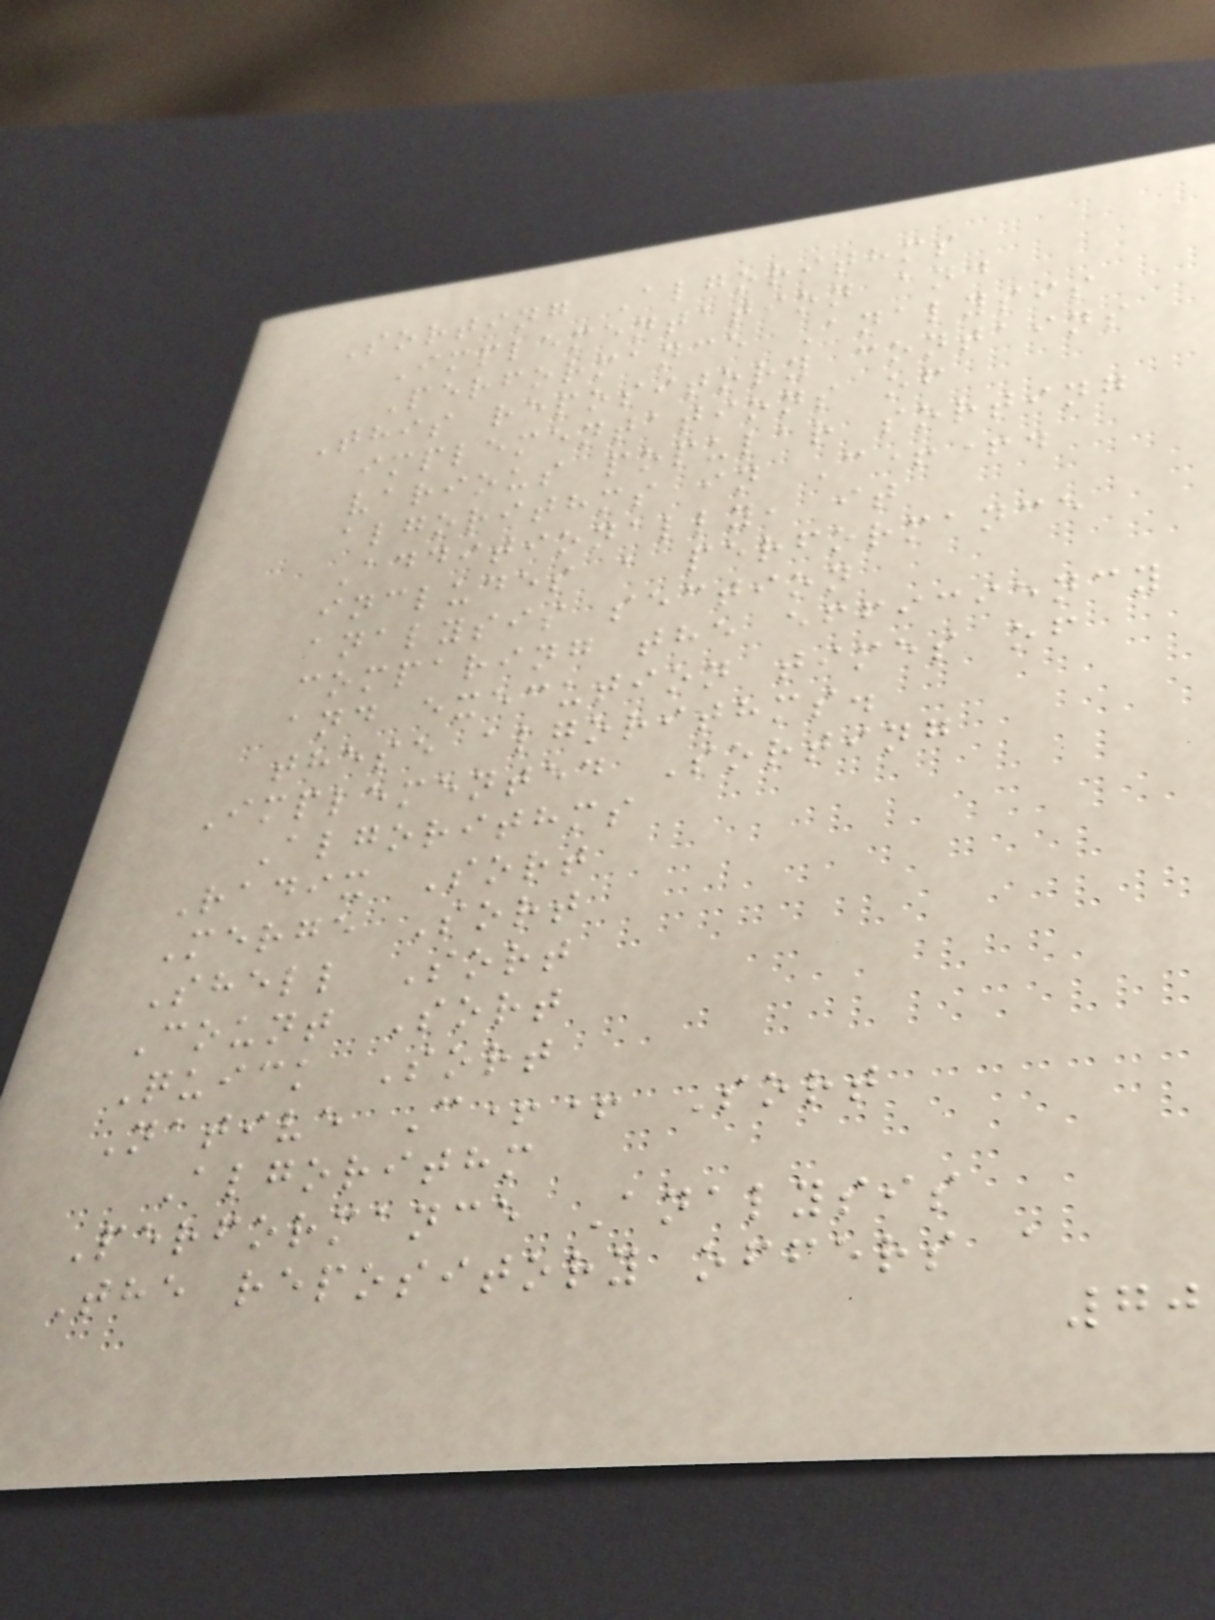Sorting Algorithms
Implementation and
Performance Analysis
This repository contains
implementations of
various popular sorting
algorithms in C++.
Additionally, it
includes a performance
analysis section
comparing the efficiency
and execution times of
these algorithms.
Implemented Sorting
Algorithms
Radix Sort
Merge Sort
Shell Sort
Count Sort
Quick Sort
Native C++ Sort
Algorithm
Performance Analysis
The repository offers a
70
